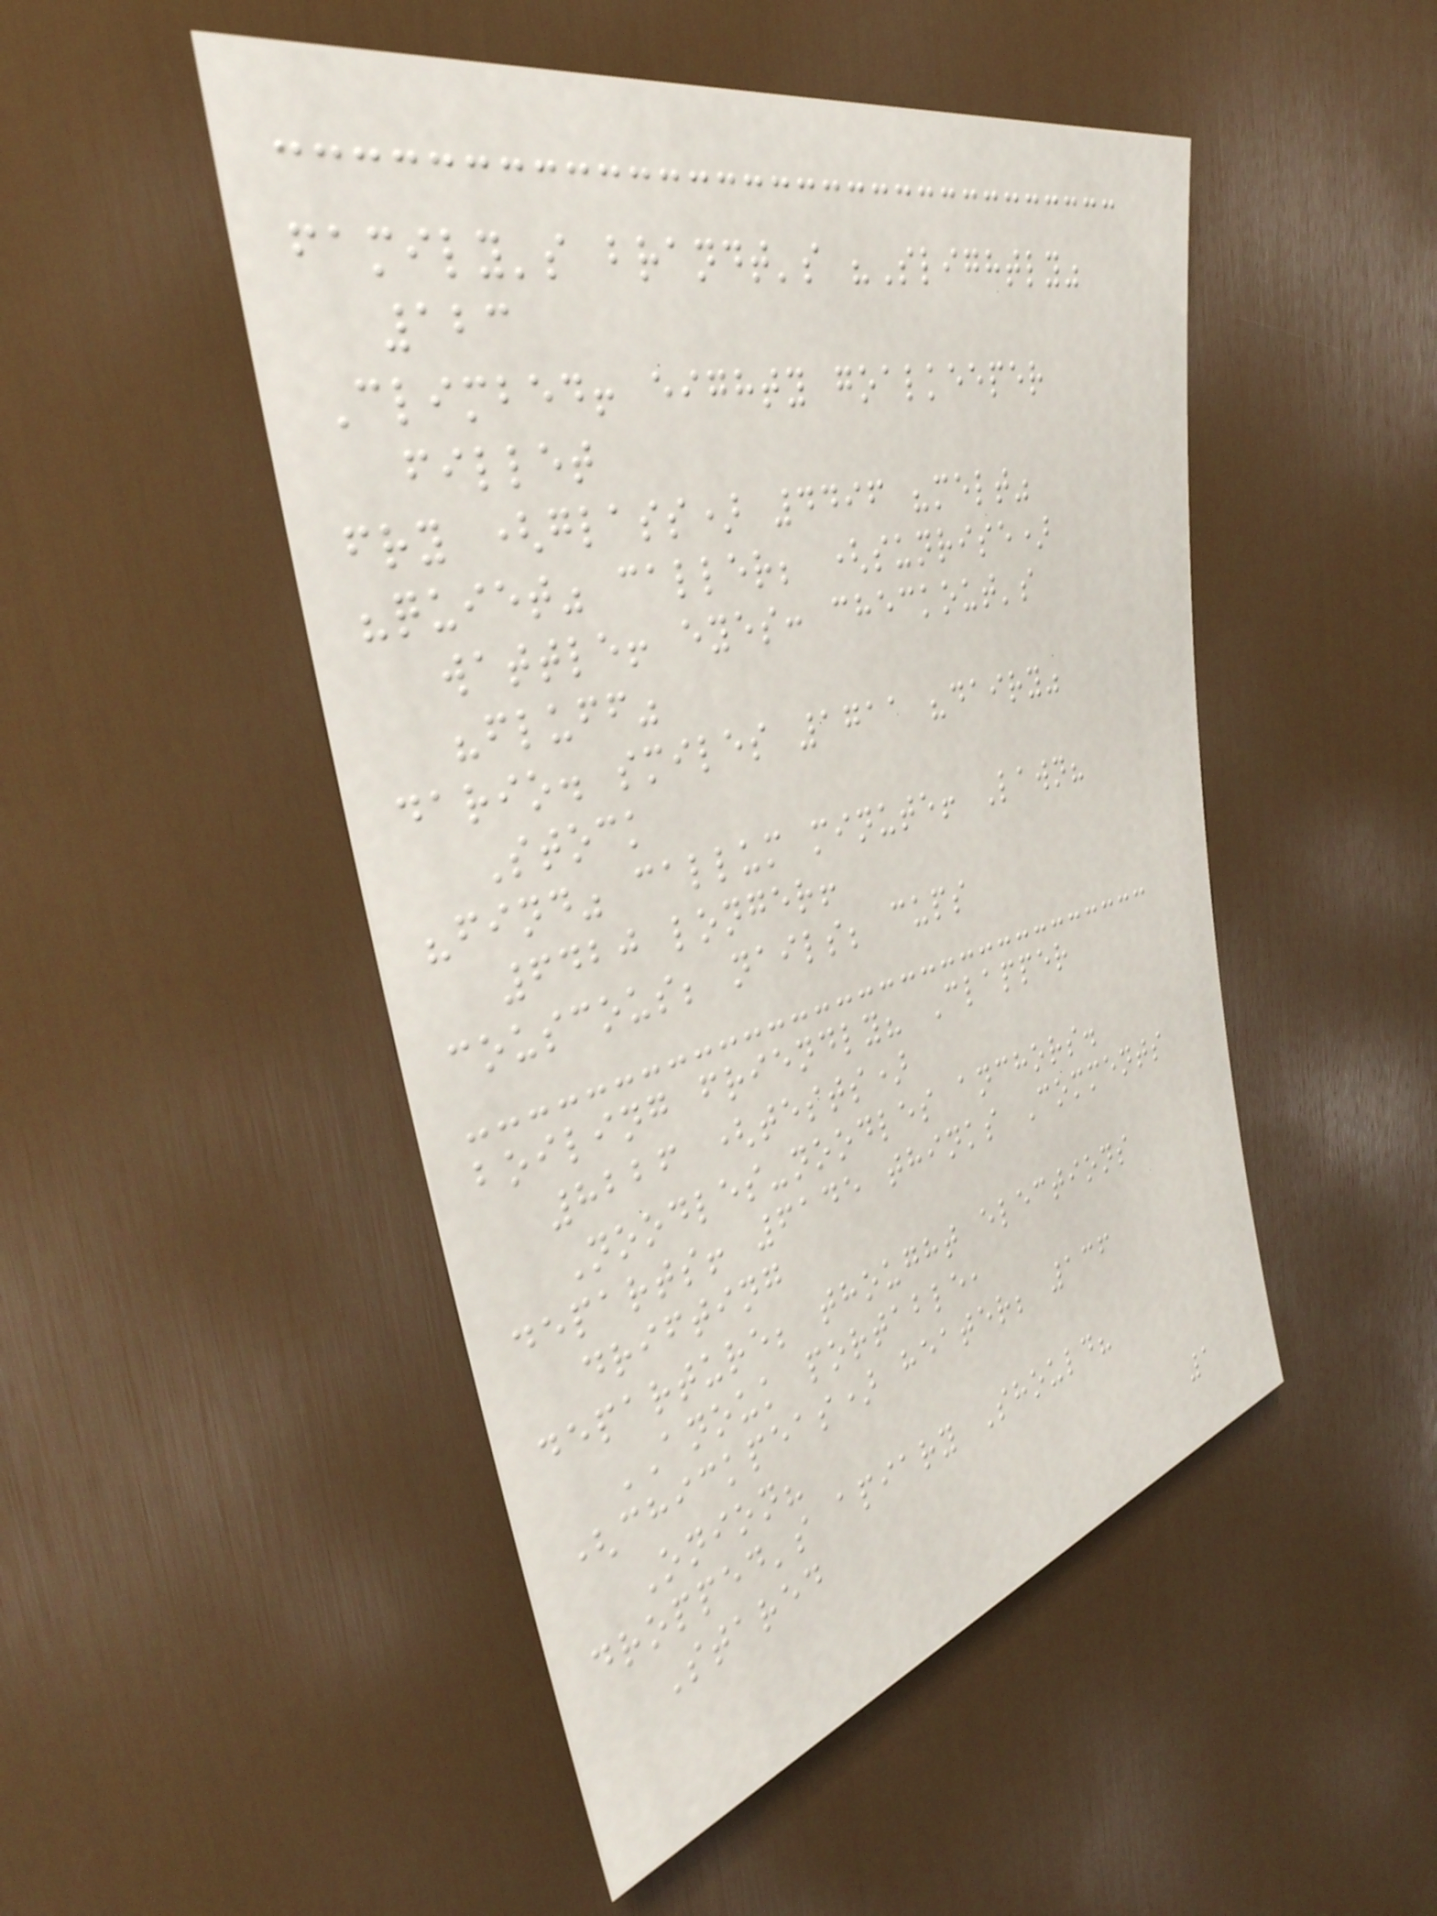family's brandt's "Slightly"
123
Climbed! eighty goalkeeper
fillet
fry (glass) 4496 "melt"
"quiet" caller; (sunrise)
wattle! eyes: checkout's
"fluff"
dario. smiles 1711 "dairy"
Stock
"find" callum minute! Lawn?
6420 longer!
couscous; nails; cups
boiling friendly? Clapper
8226 (tests)
Noodles-noodles anchors.
departs! 6145 thinks Comments
drifting
departure; thought elections
ANOUK portable,
(chickpeas) heater; 136
Onion?
dropped's apiary Should?
Stared
1
